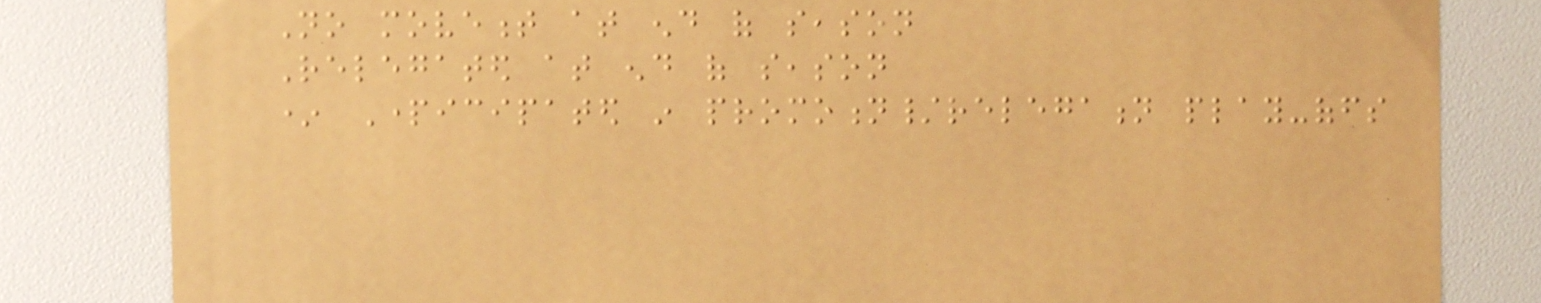No movement at end of season
Relegated at end of season
* Participated in promotion/relegation play-offs
